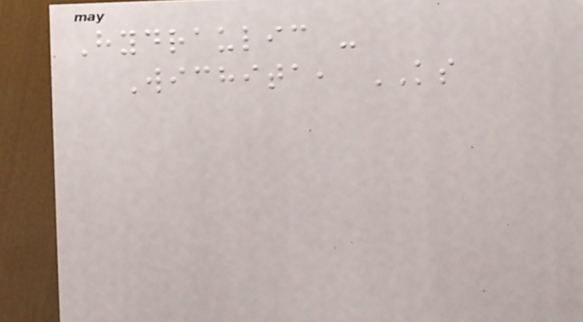Hydraulic -
Wichita, KS
